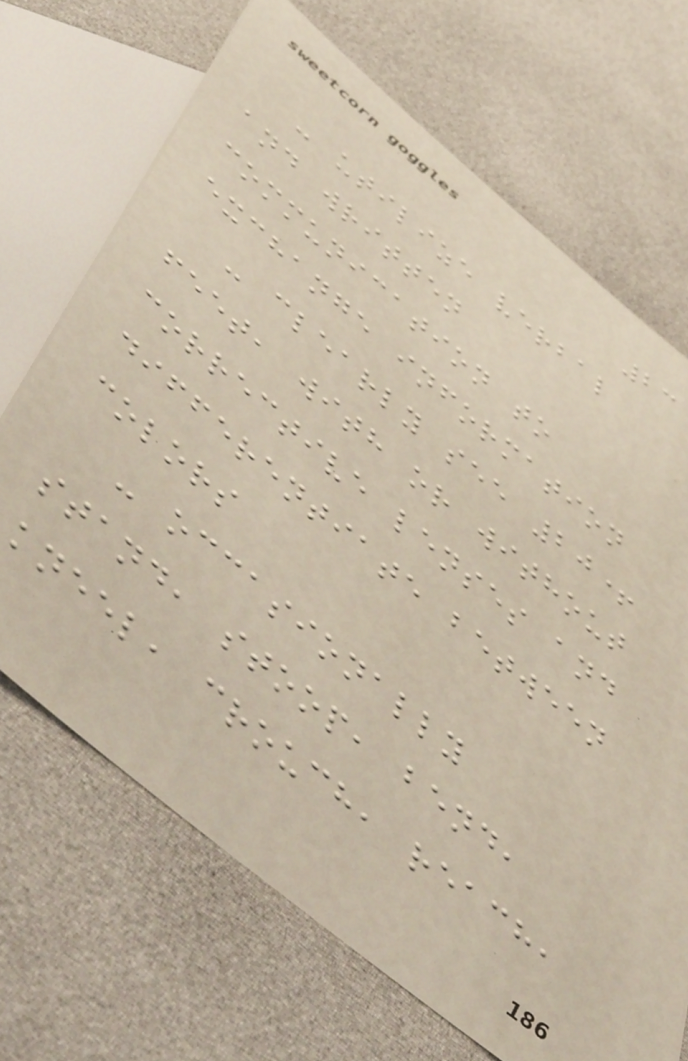23
- utilize verbal
and written
communication to
exchange information
- clearly see 20+
feet, with or without
corrective lenses and
differentiate between
colors
- occasionally
stand, stoop, bend,
kneel, crouch, reach,
